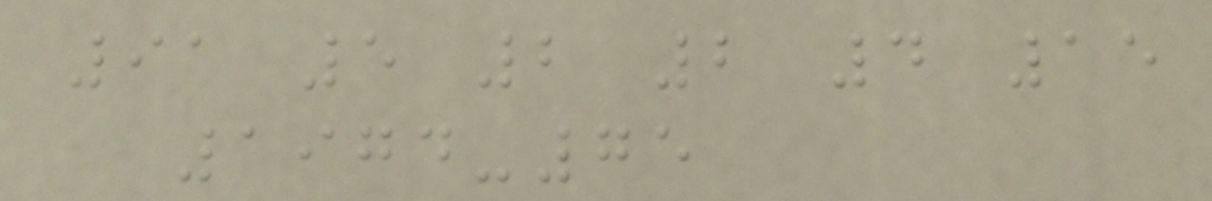91 5 2 2 4 15
1974-75
